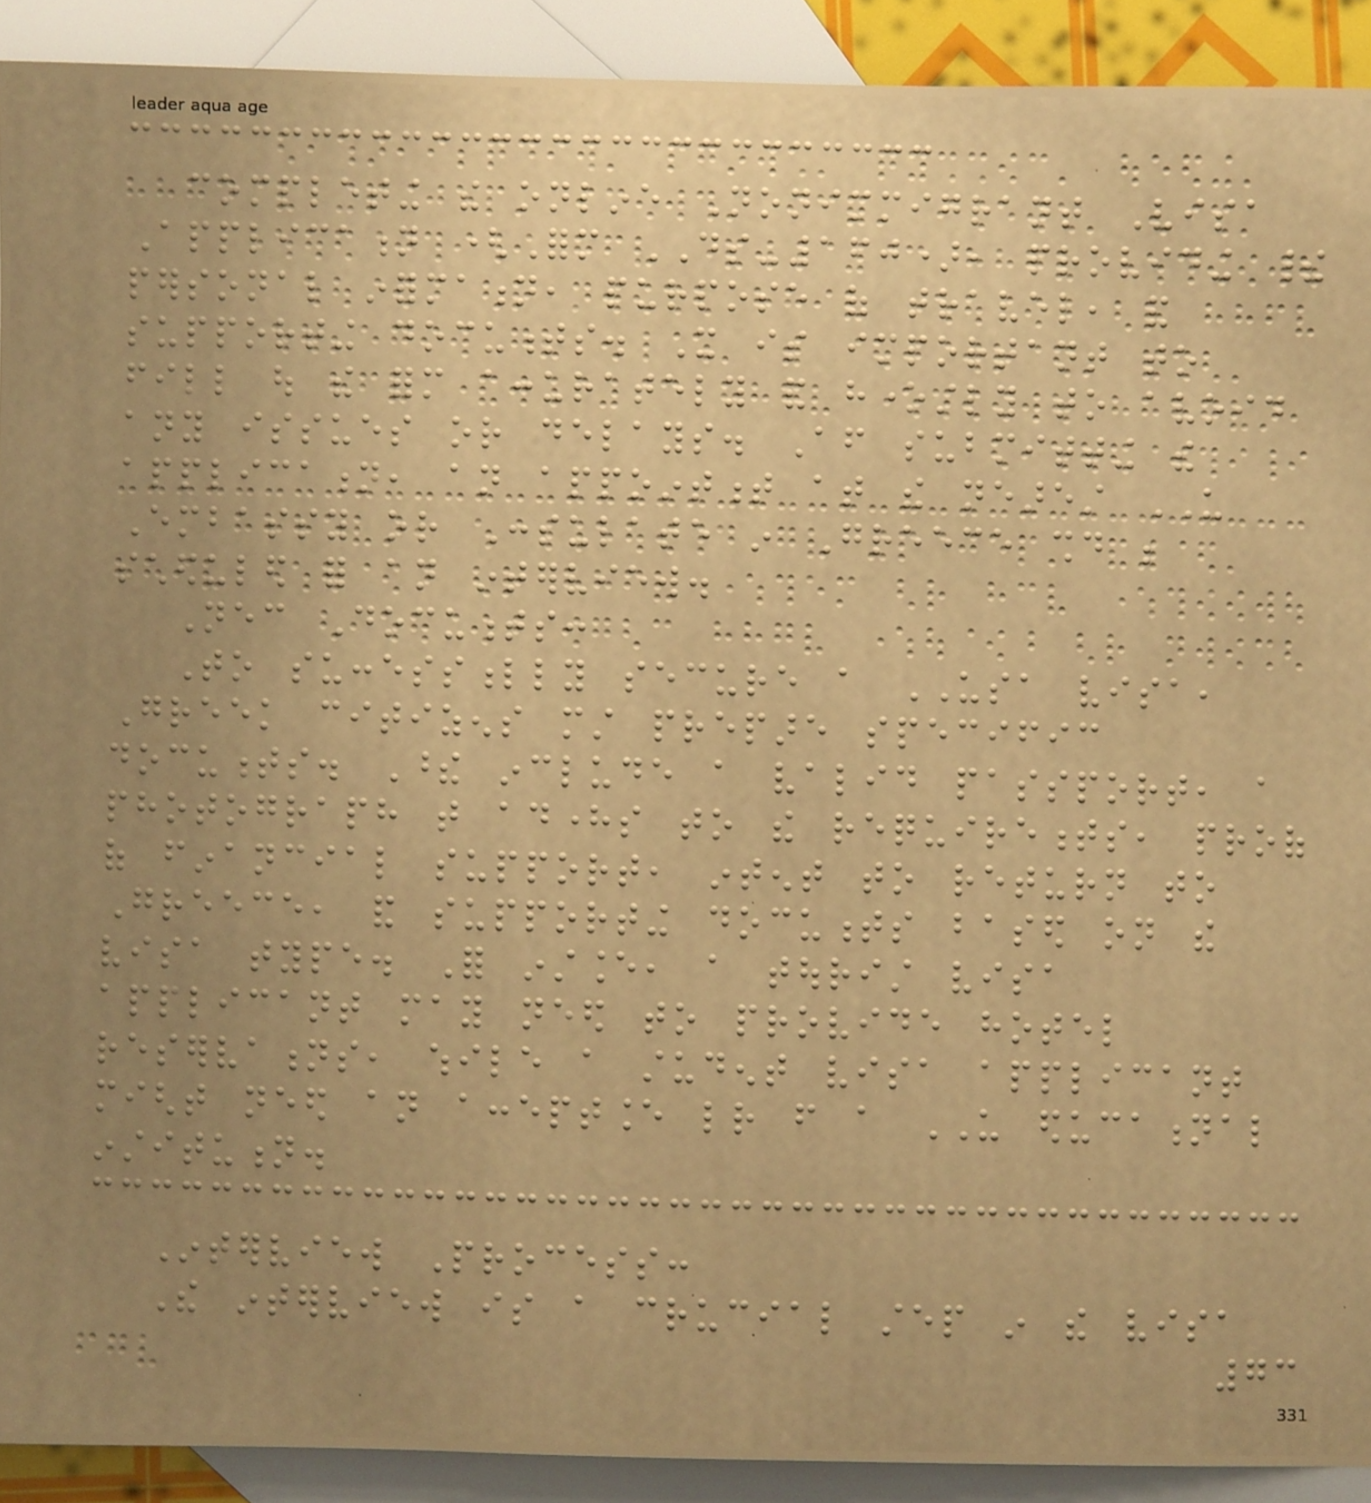completing the online Nonimmigrant Visa
Application (Form DS-160), providing their
personal information, purpose of travel, and
supporting documents. It is important to
fill out the form accurately and honestly to avoid
any issues or delays. After submitting the
application, an appointment at the nearest US
Embassy or Consulate in Greece should be
scheduled for an interview.
Necessary Documents:
To successfully secure a USA visa,
Greek citizens must prepare specific
documents. These include a valid passport, a
photograph that adheres to the requirements, proof
of financial support, intent to return to
Greece, and supporting documents based on the
visa type. For instance, a tourist visa
applicant may need to provide hotel
reservations, while a student visa applicant
might need an acceptance letter from a US educational
institution.
Interview Process:
The interview is a crucial step in the visa
73
